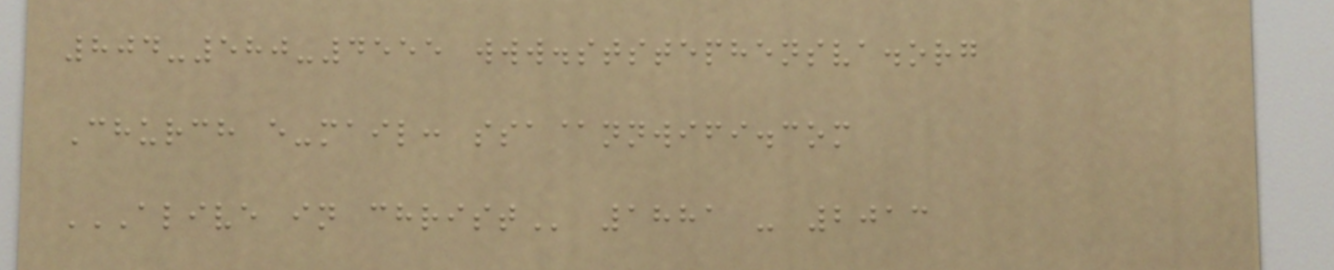804-580-4555 www.ststephensva.org
Church e-mail: ssa@nnwifi.com
ALIVE IN CHRIST 1881 - 2013
